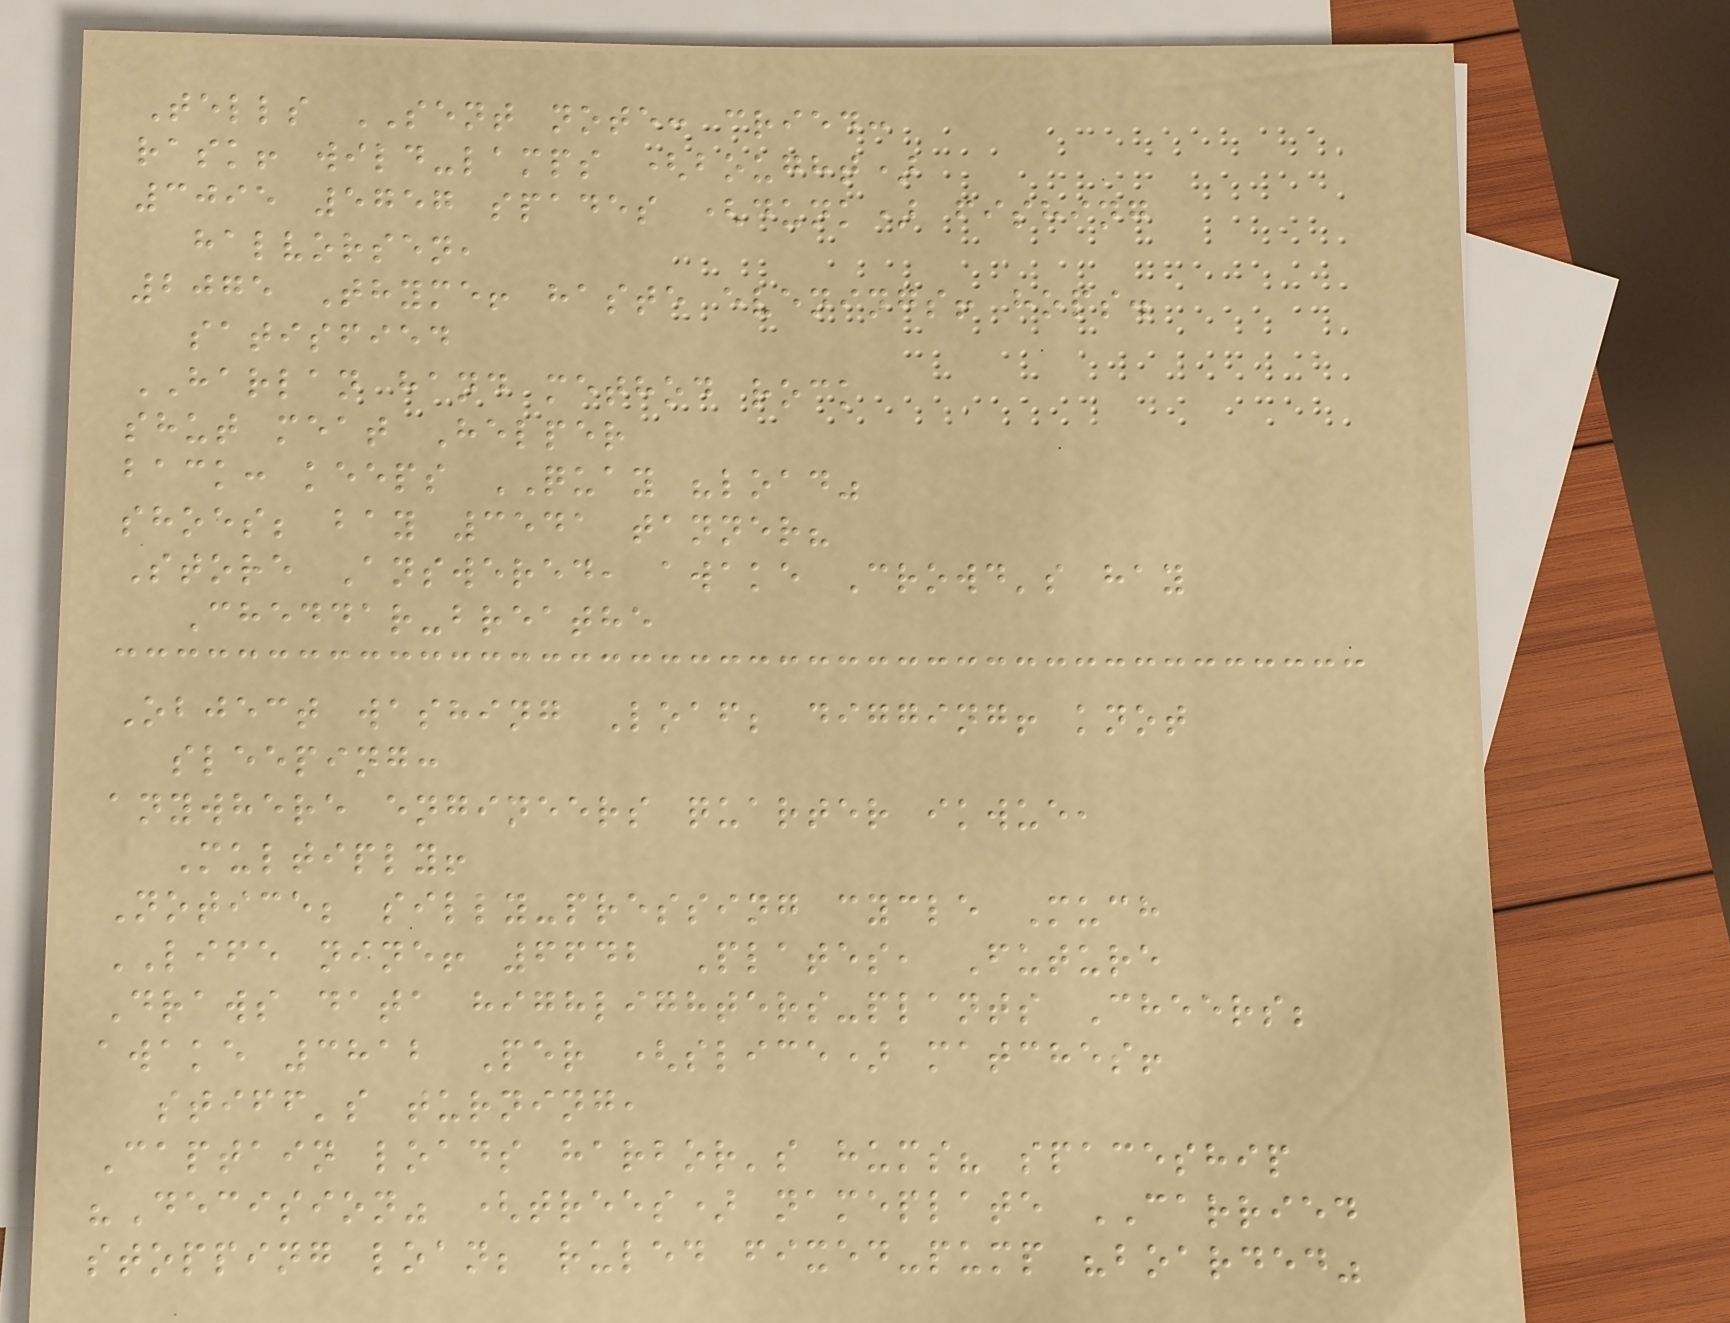Tells SENT note: cried:
rask! wild-lamps (bought)
3095 5757 spades (dunk) fishing
halvorsen,
2075 Thyme! haste evenings! hops.
satisfied
HARLAN hand method rock
shut meat Helper
back: keeps QUAY "load"
shoes; bay 3541 tanner?
Store Answered, awake Crowd's hay
Cheddar-breathe
Object washing Loaf; digging! knot
sleeping:
anywhere engineers quarter ikwue,
Multiply!
Notice; silly-pressing cycle Much
LIFE nine! 6642 Plates, Future
Draws data highlighters-plants Cheers;
awake 3812 Per (slice) matches!
stiff's turning,
Captain loads harbor's hums? spaceship
"Decision" (trees) nameplate CARRIED
stopping loan; ruled fixed-pump "boarded"
